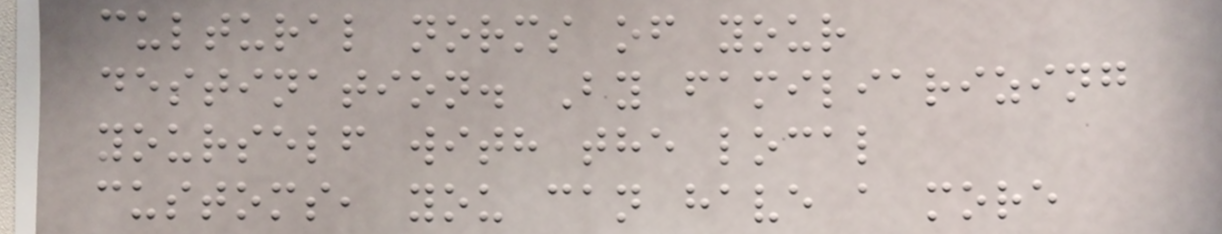cultural norms of your
destination. By familiarizing
yourself with the local
customs, you can have a more
